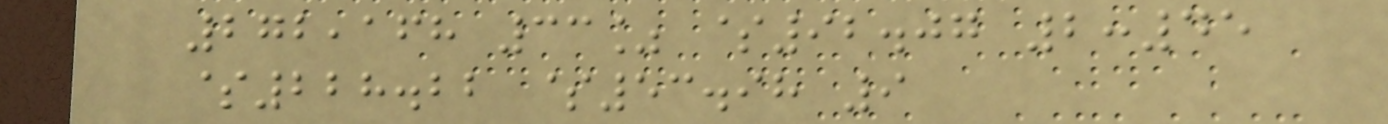272,168 33% $92.07 2:45
$228.22 $53.98 9
